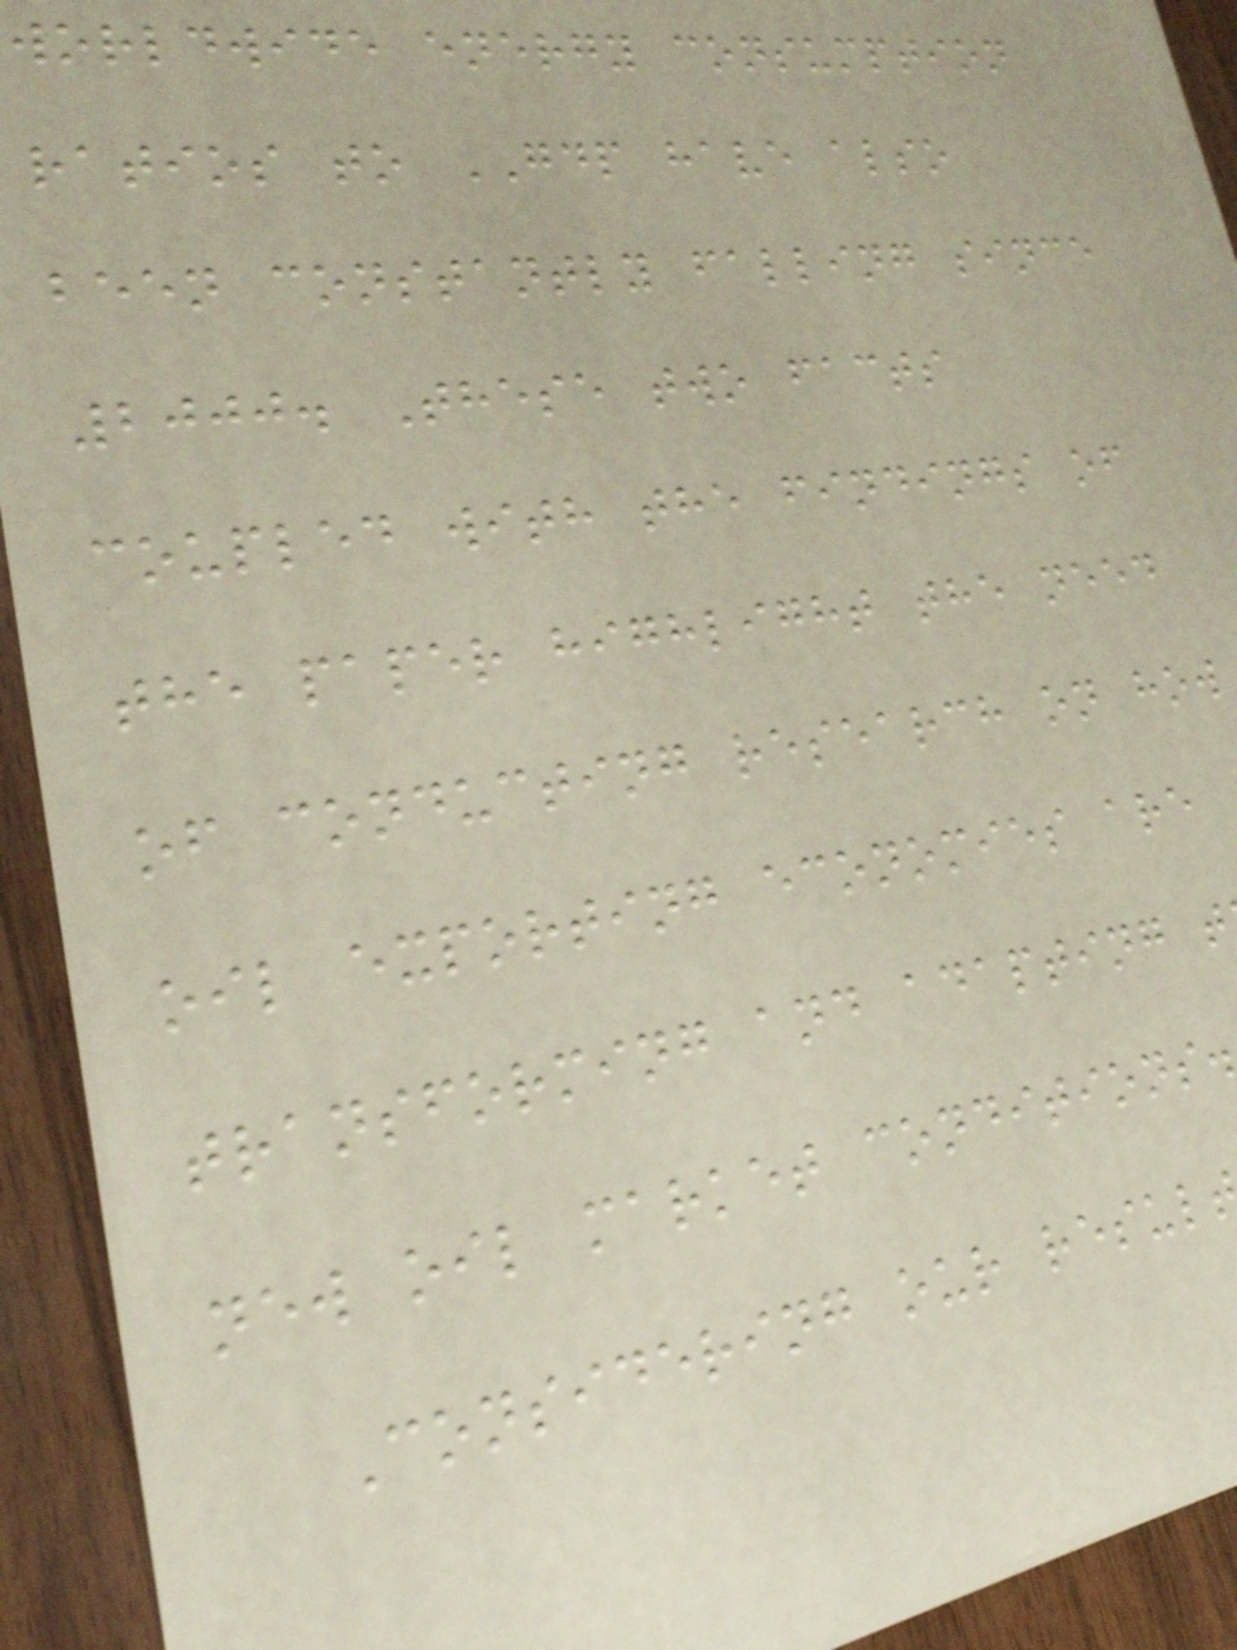worldwide energy consumption
ratios to GDP have also
been constantly falling since
2000. These two facts
coupled with the findings of
the paper highlight the need
of conducting research on how
oil exporting economies are
transforming and adapting t
new oil market conditions.
Considering our resul
